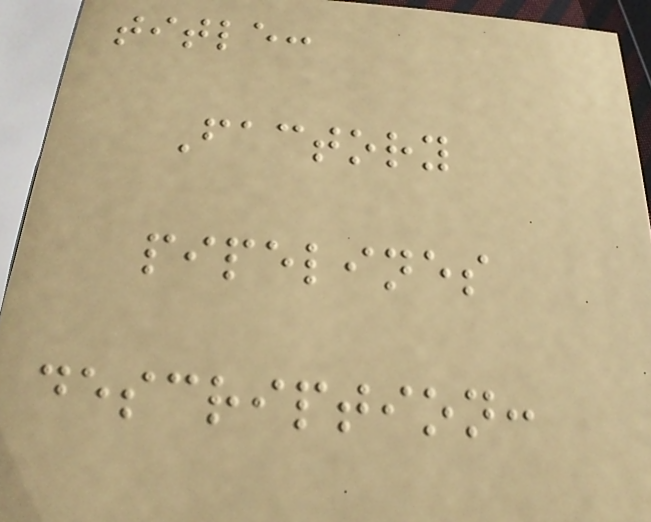title:
Factory
pipelines
description:
